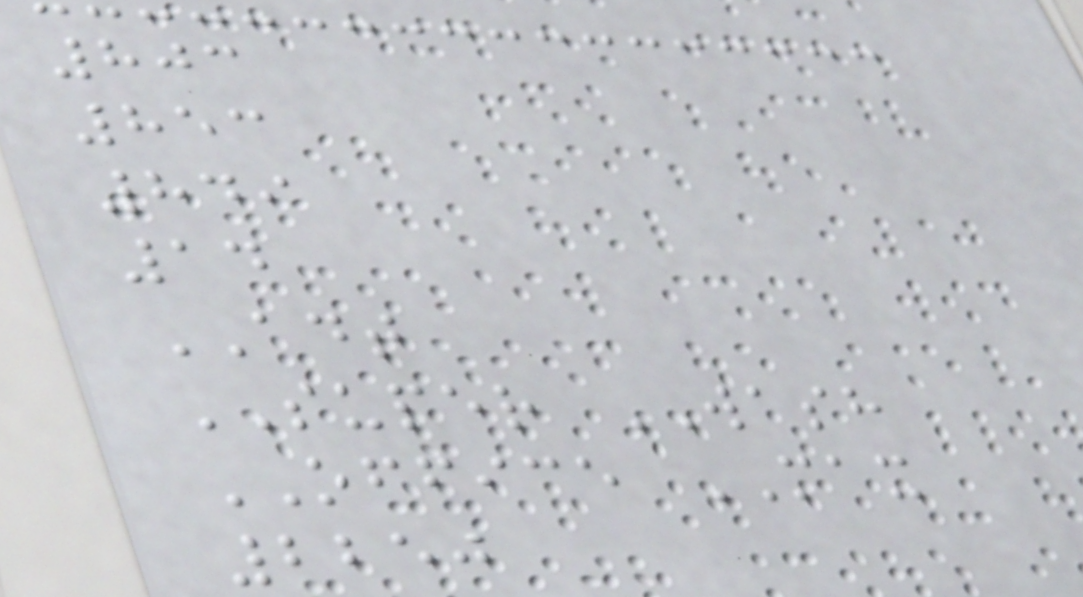803
853
849
14
ADT
SUPER WASH
OFFICE MAX
2250
